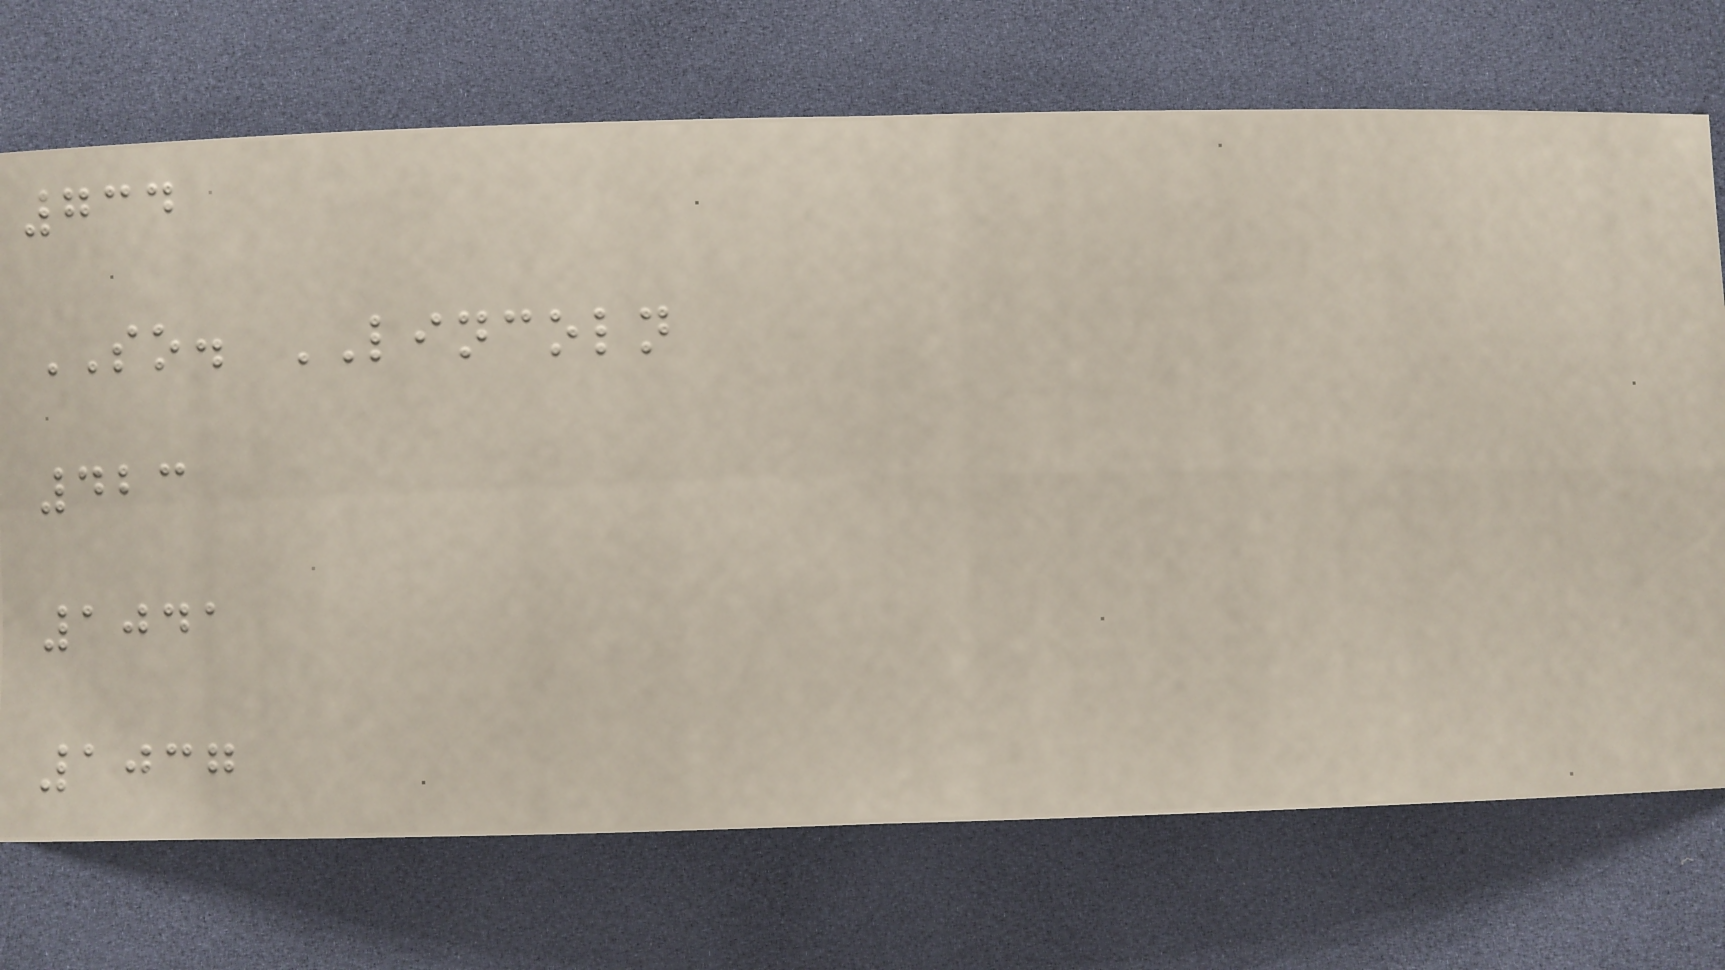734
SO. LINCOLN
423
1041
1037
